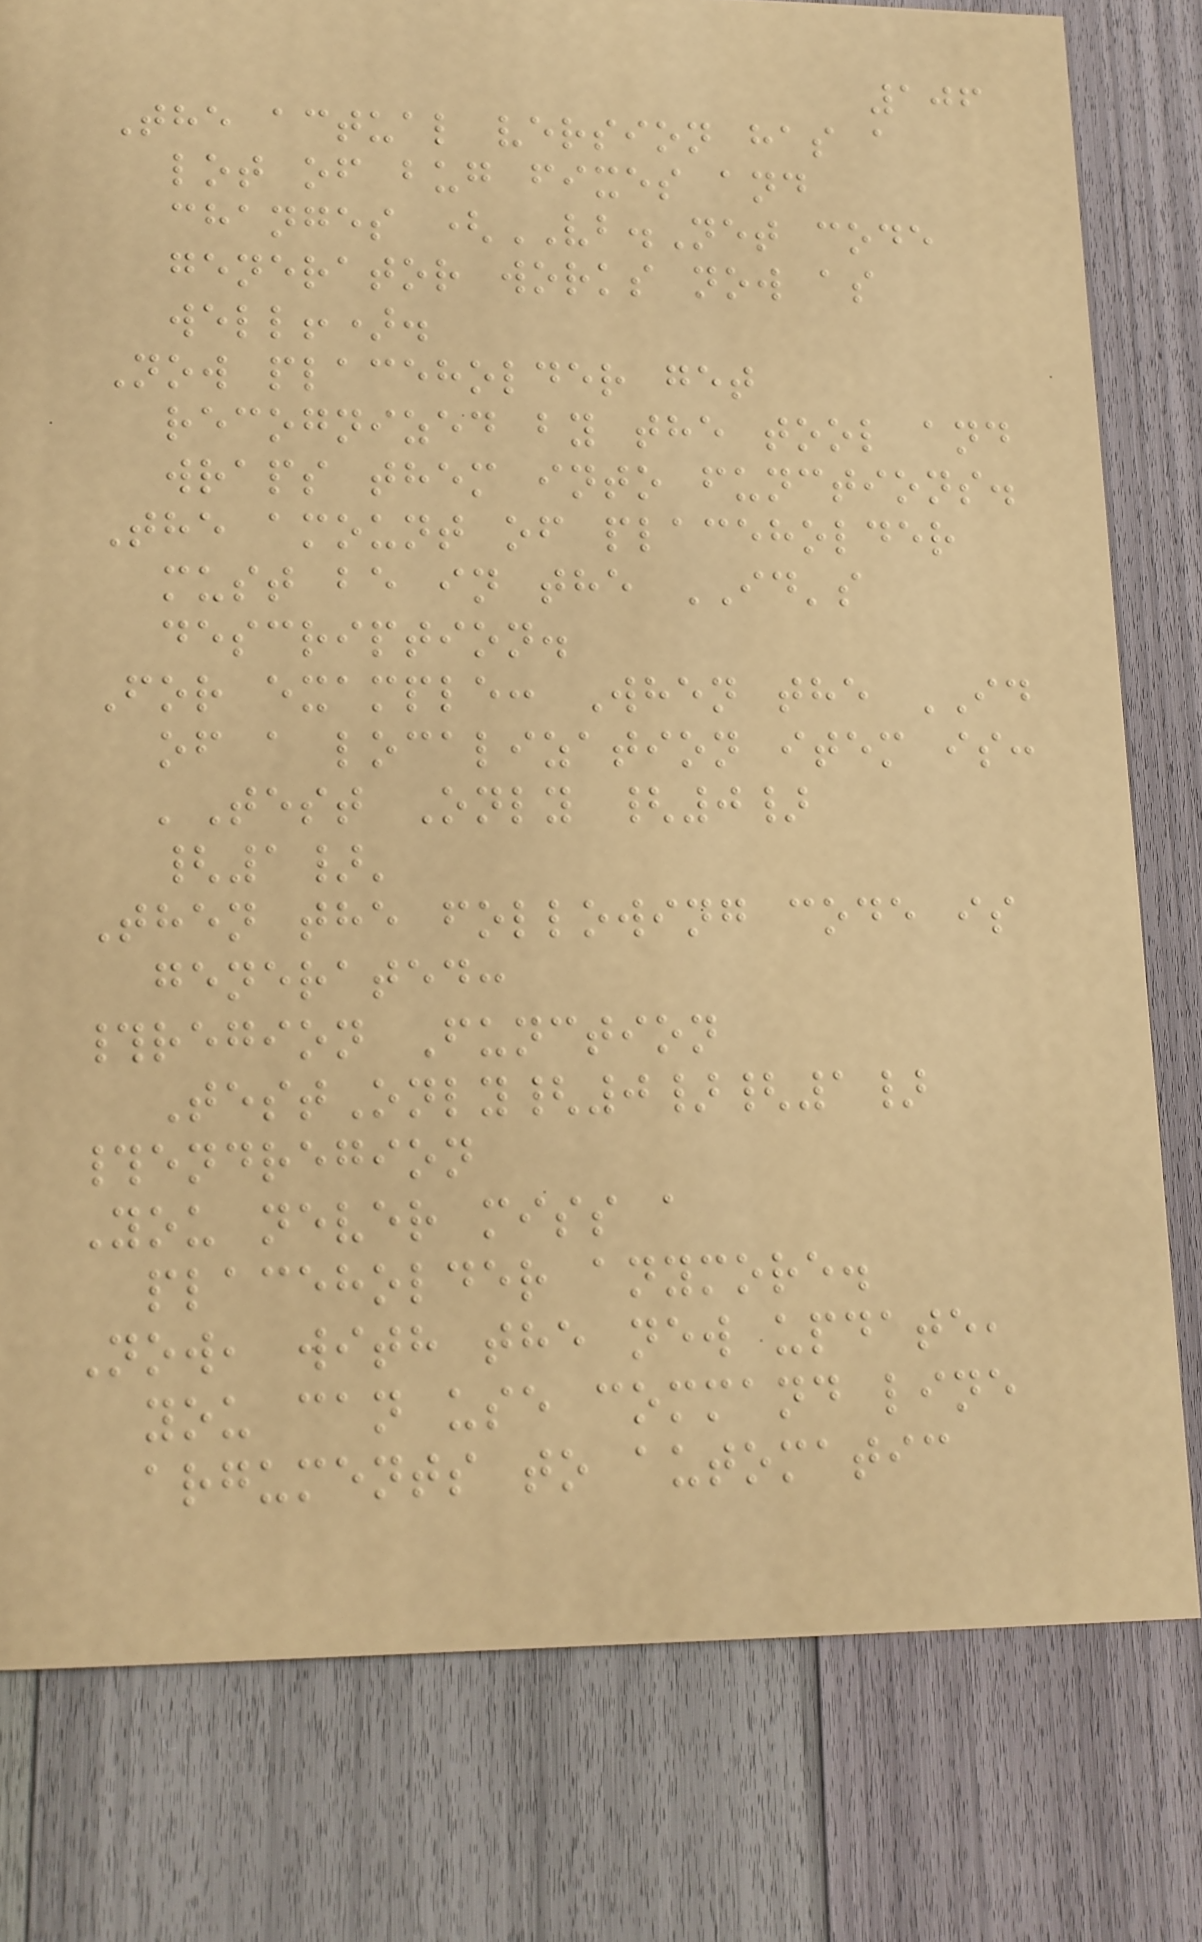106
The actual version has a
lot of bug fixes and
changes (VB.Net code
generator works now as
well!).
Now placeholder get
recognized by the tool and
wraps them into functions.
The amount of placeholder
must be in the ID's
description.
For example: When the ID
of a localization item is:
'Test Only {0}
{1}'
Then the following code is
generated:
#region Function
TestOnly{0}{1}
#endregion
You never miss a
placeholder anymore.
Now, with the new update,
you can use command line
arguments to automatic
